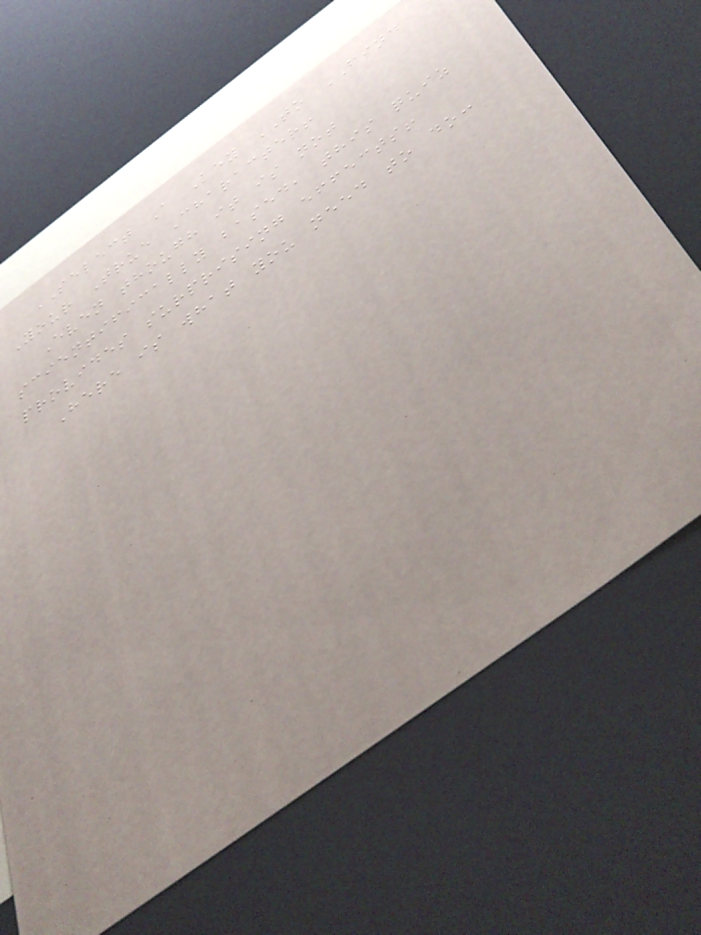SELECT A Key TO FIND
Your True Character!
Even though it is not
scientifically based, this quiz
provides surprising effects!
Here is what you need to do:
